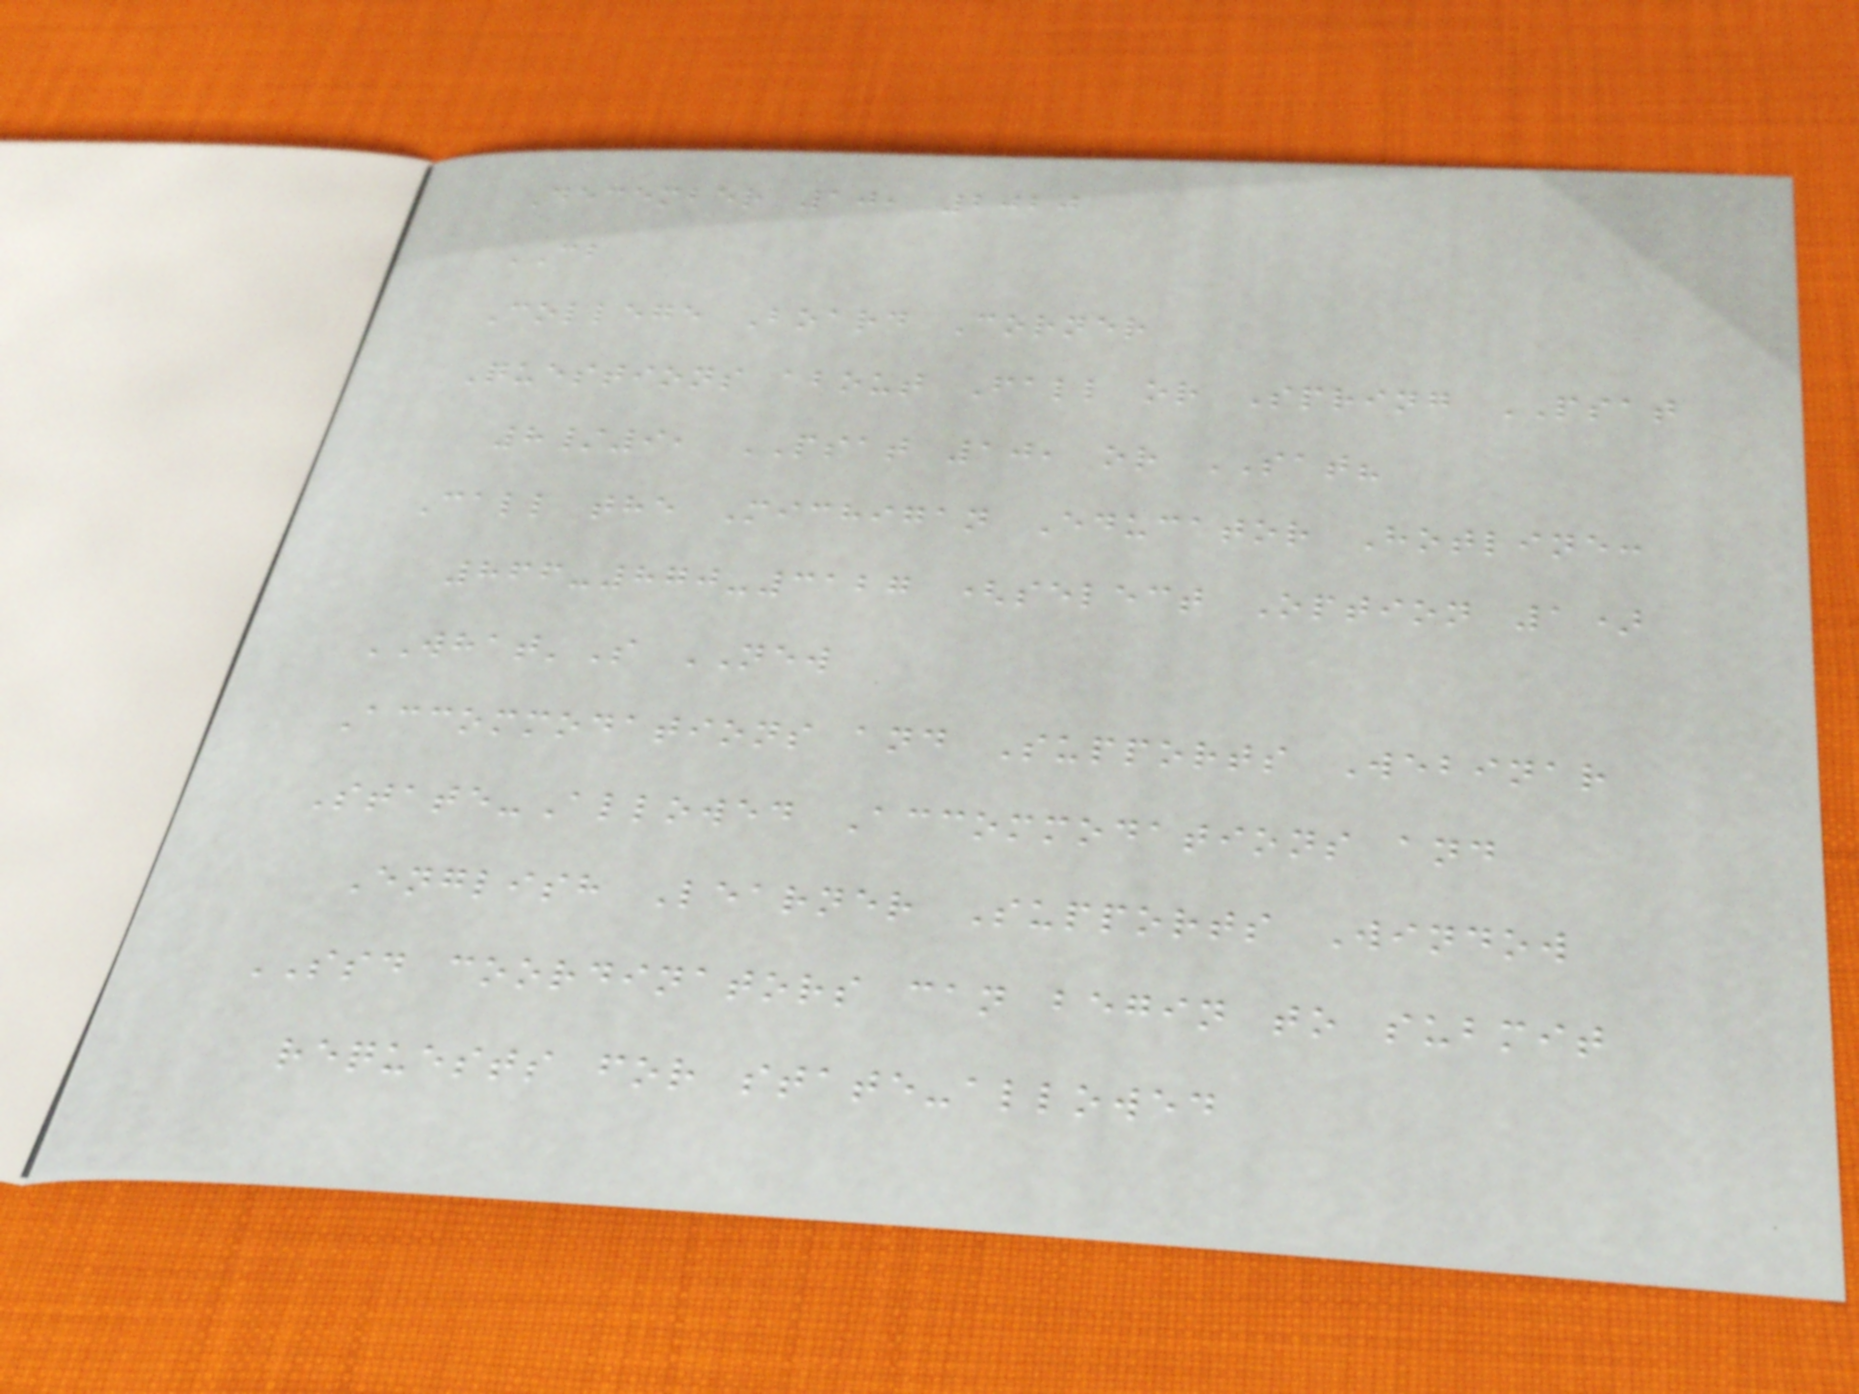December 10, 2020
CB
College Board Corner
Questions about Fall or Spring PSAT
8/9, PSAT 10, or SAT?
Call the Michigan Educator Hotline:
866-870-3127 (select Option 1)
WHAT'S NEW
Accommodations and Supports Webinar
State-Allowed Accommodations and
English Learner Supports Window
SSD coordinators can begin to submit
requests for state-allowed
